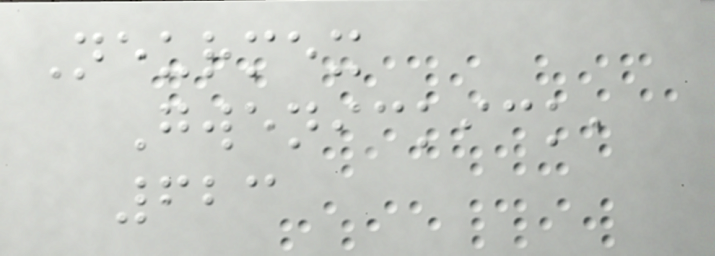Neurmex
Gwenickick,
623
